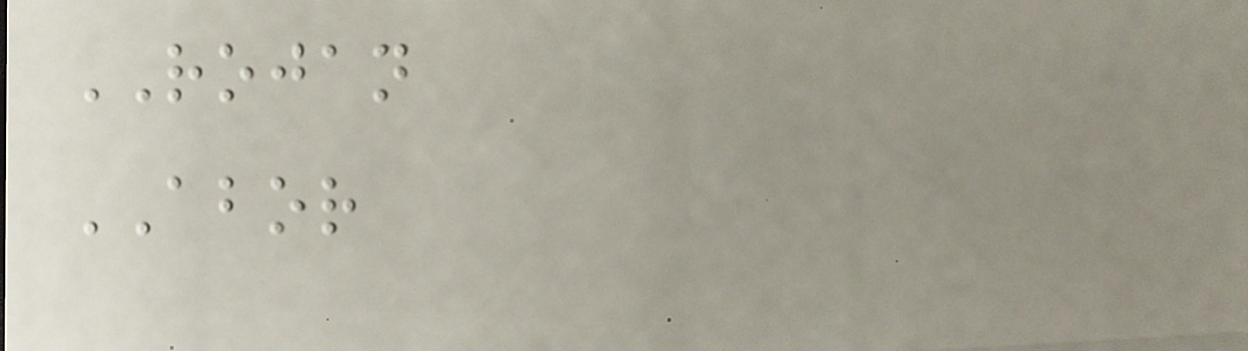ROJAN
ABOR
